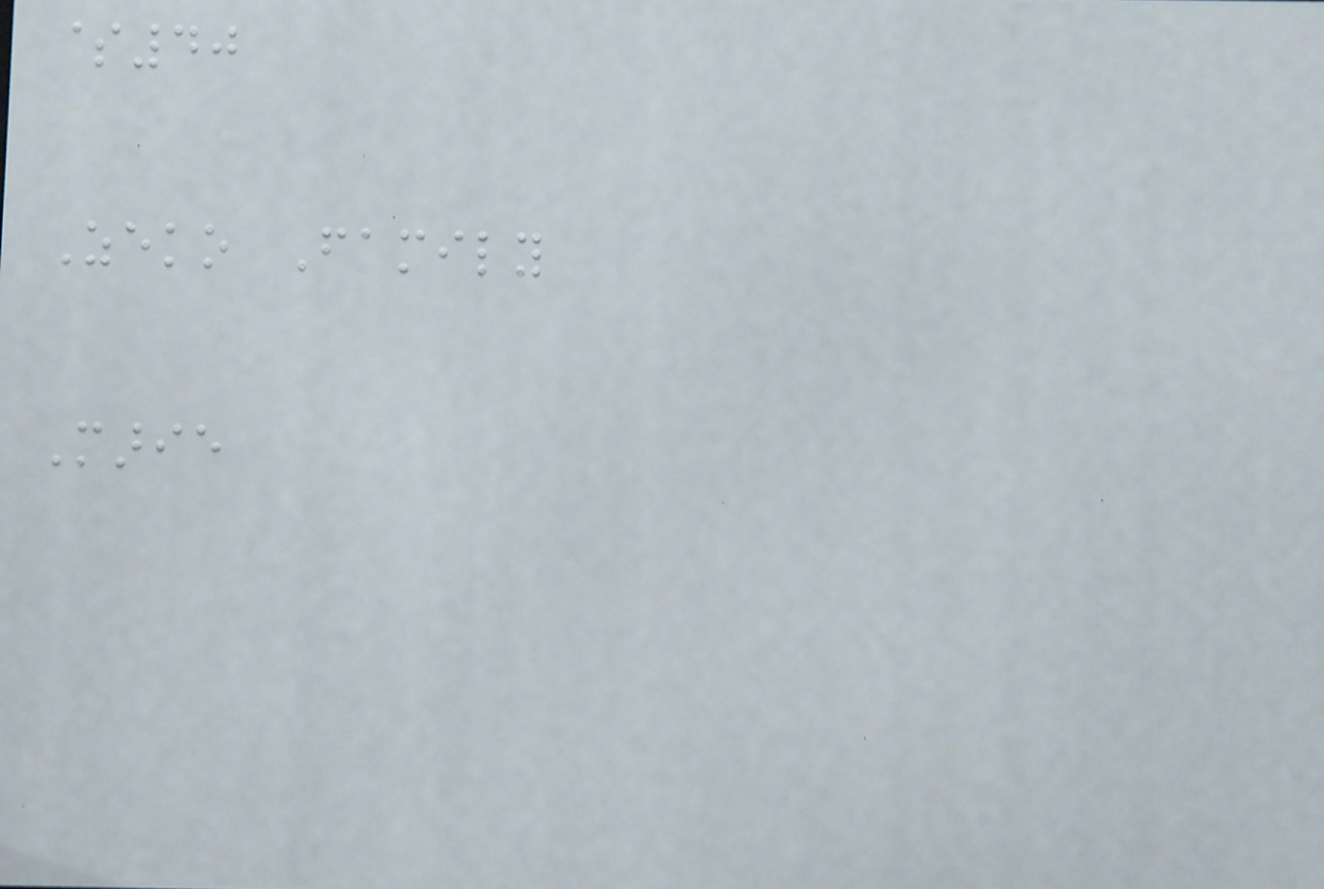$40
Zeko Family
Marie
